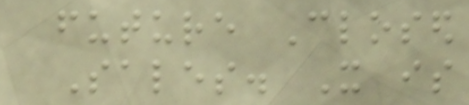future Closed
Sales. It is
